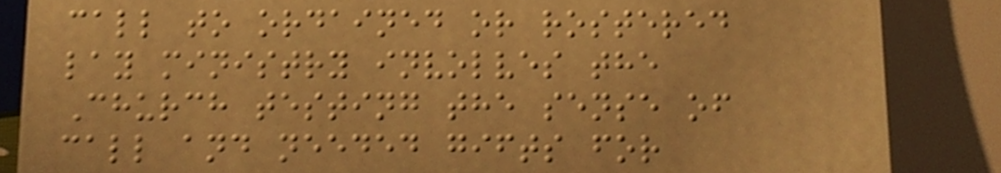call to ordained or rostered
lay ministry involves the
Church testing the sense of
call and needed gifts for
